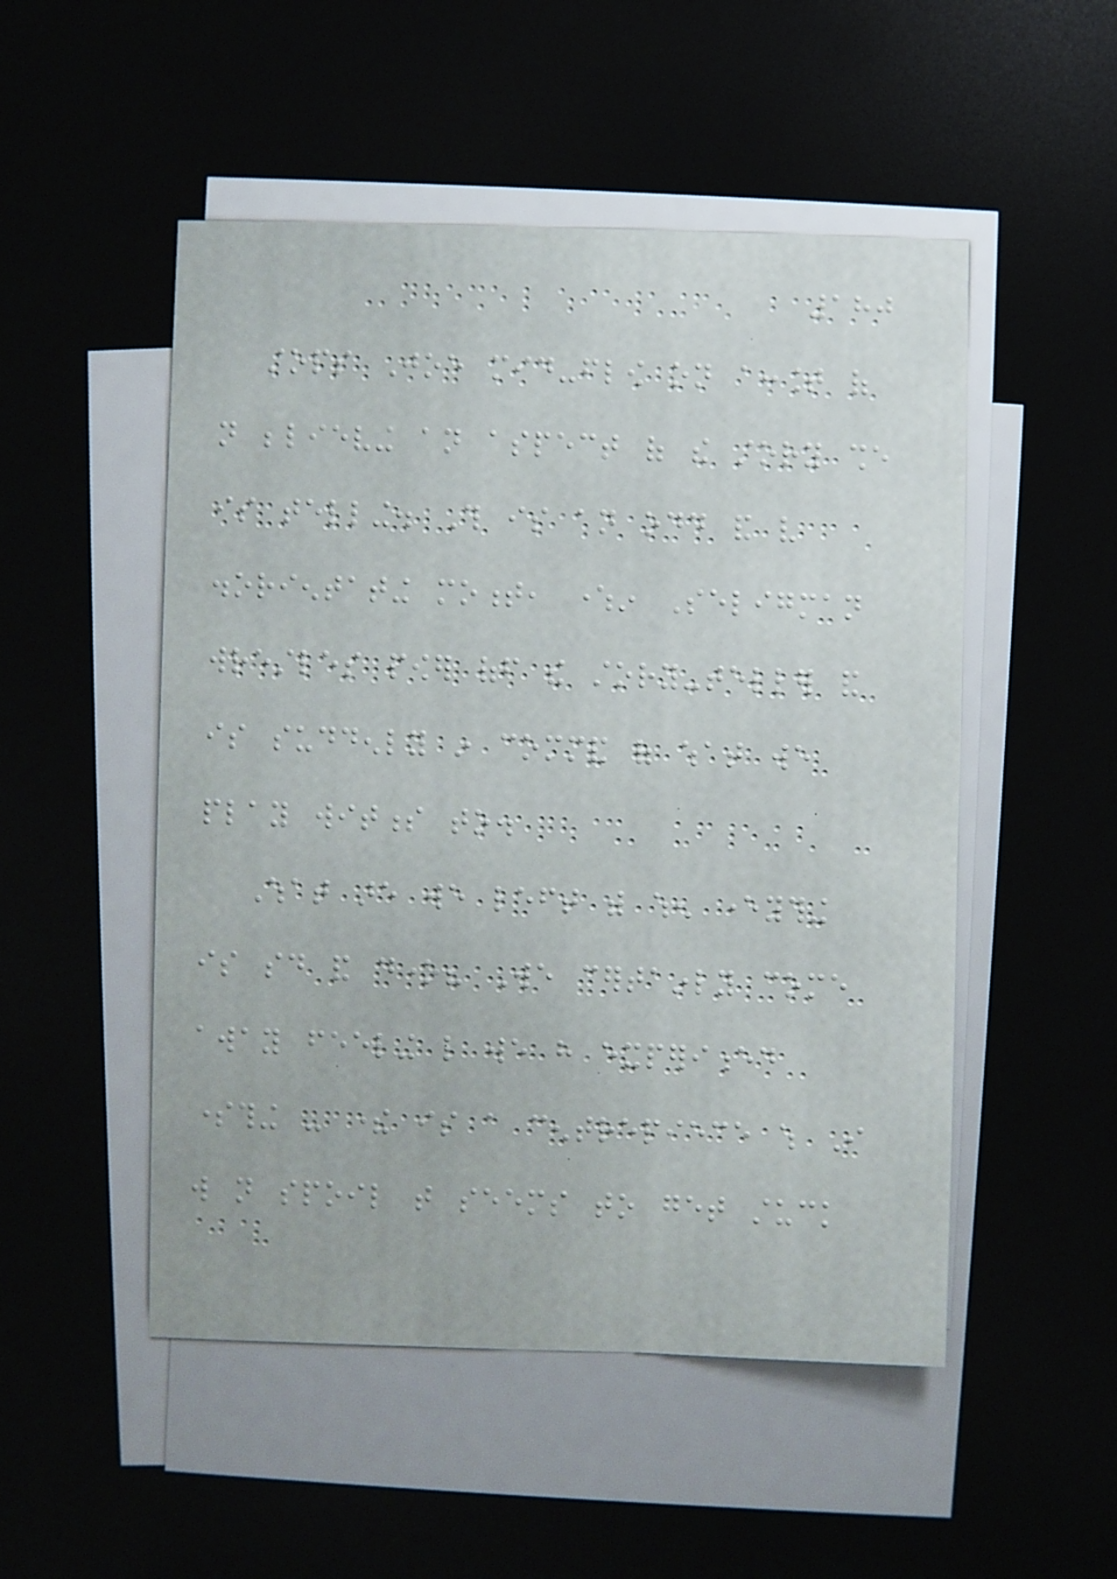180
stops Joe mid-flow on account of
not believing an aspect of the story she
is telling. This is an odd and very
disorientating moment, wherein Seligman
wrestles power off the story-teller and
is suddenly in command of what we
play witness to.
What are we left with when everything
is said and done? We certainly come
away feeling like we have experienced
something - there is a centrepiece which I
will not spoil that seems to get stuck
